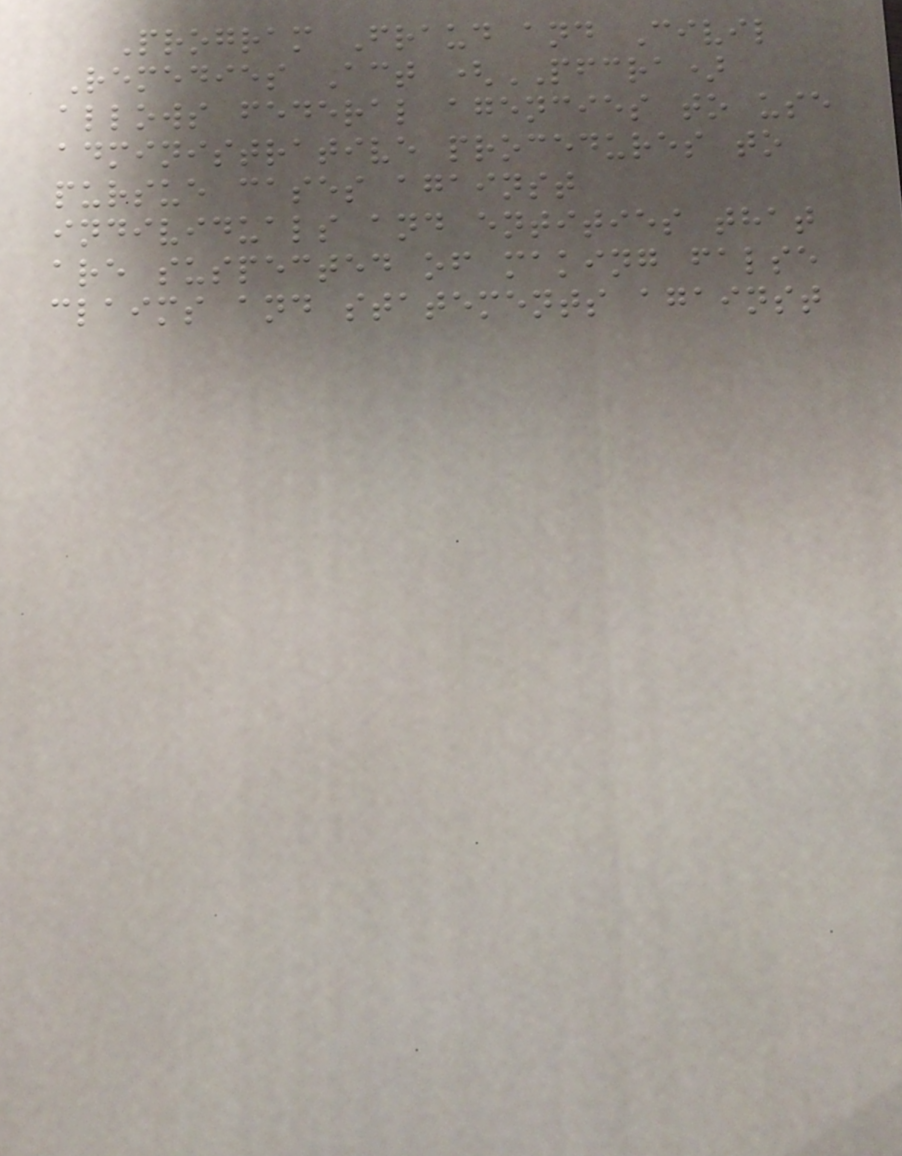Program Fraud and Civil
Remedies Act (PFCRA)
allows federal agencies to use
administrative procedures to
pursue cases against
individuals and entities that
are suspected of making false
claims and statements against
